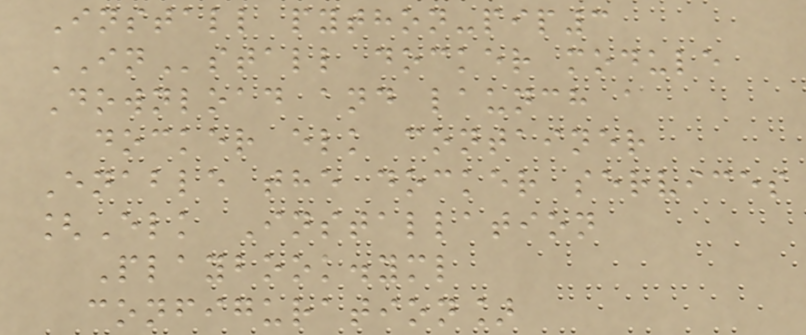Install python-pip3
INstall docker module
Download and launch a
docker elk container
Enable the docker services
[Elk Installation
Playbook.yml
configuration]
